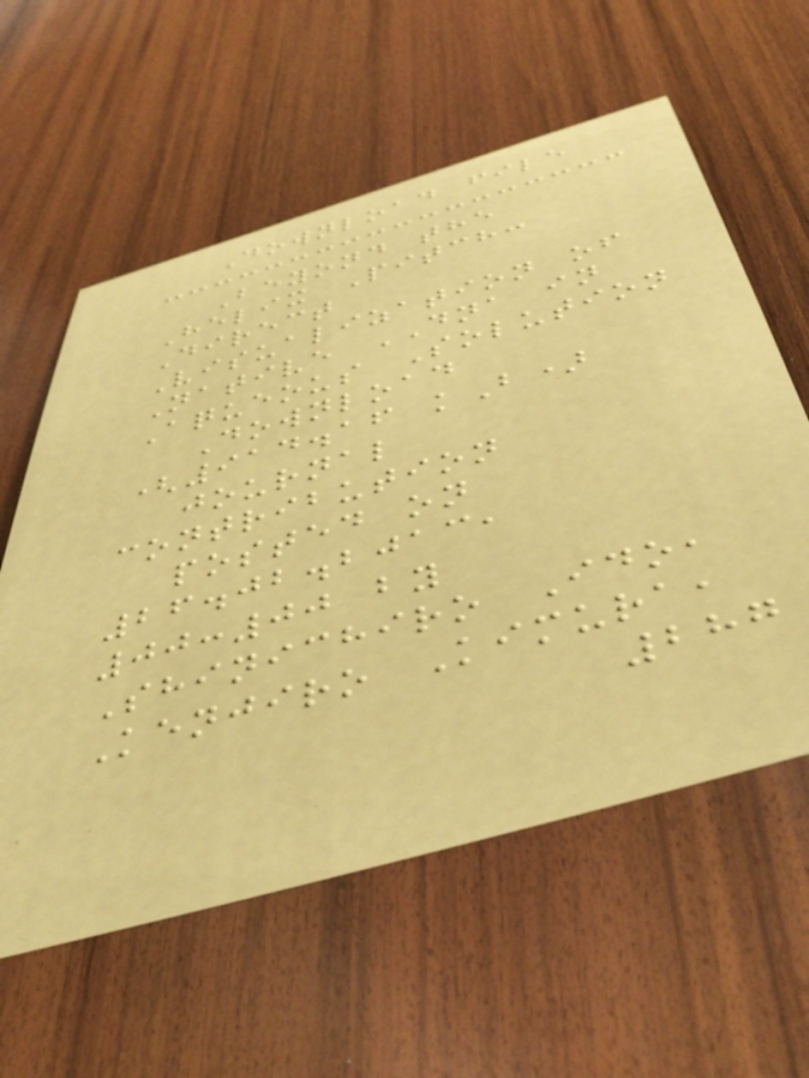Download file
Beyond the
Helix Pitch:
Direct
Visualization of
Native DNA in
Aqueous Solution
Download
(914.16 kB)
journal
contribution
posted on
26.02.2013,
00:00 by
Shinichiro Ido,
Kenjiro Kimura,
287
